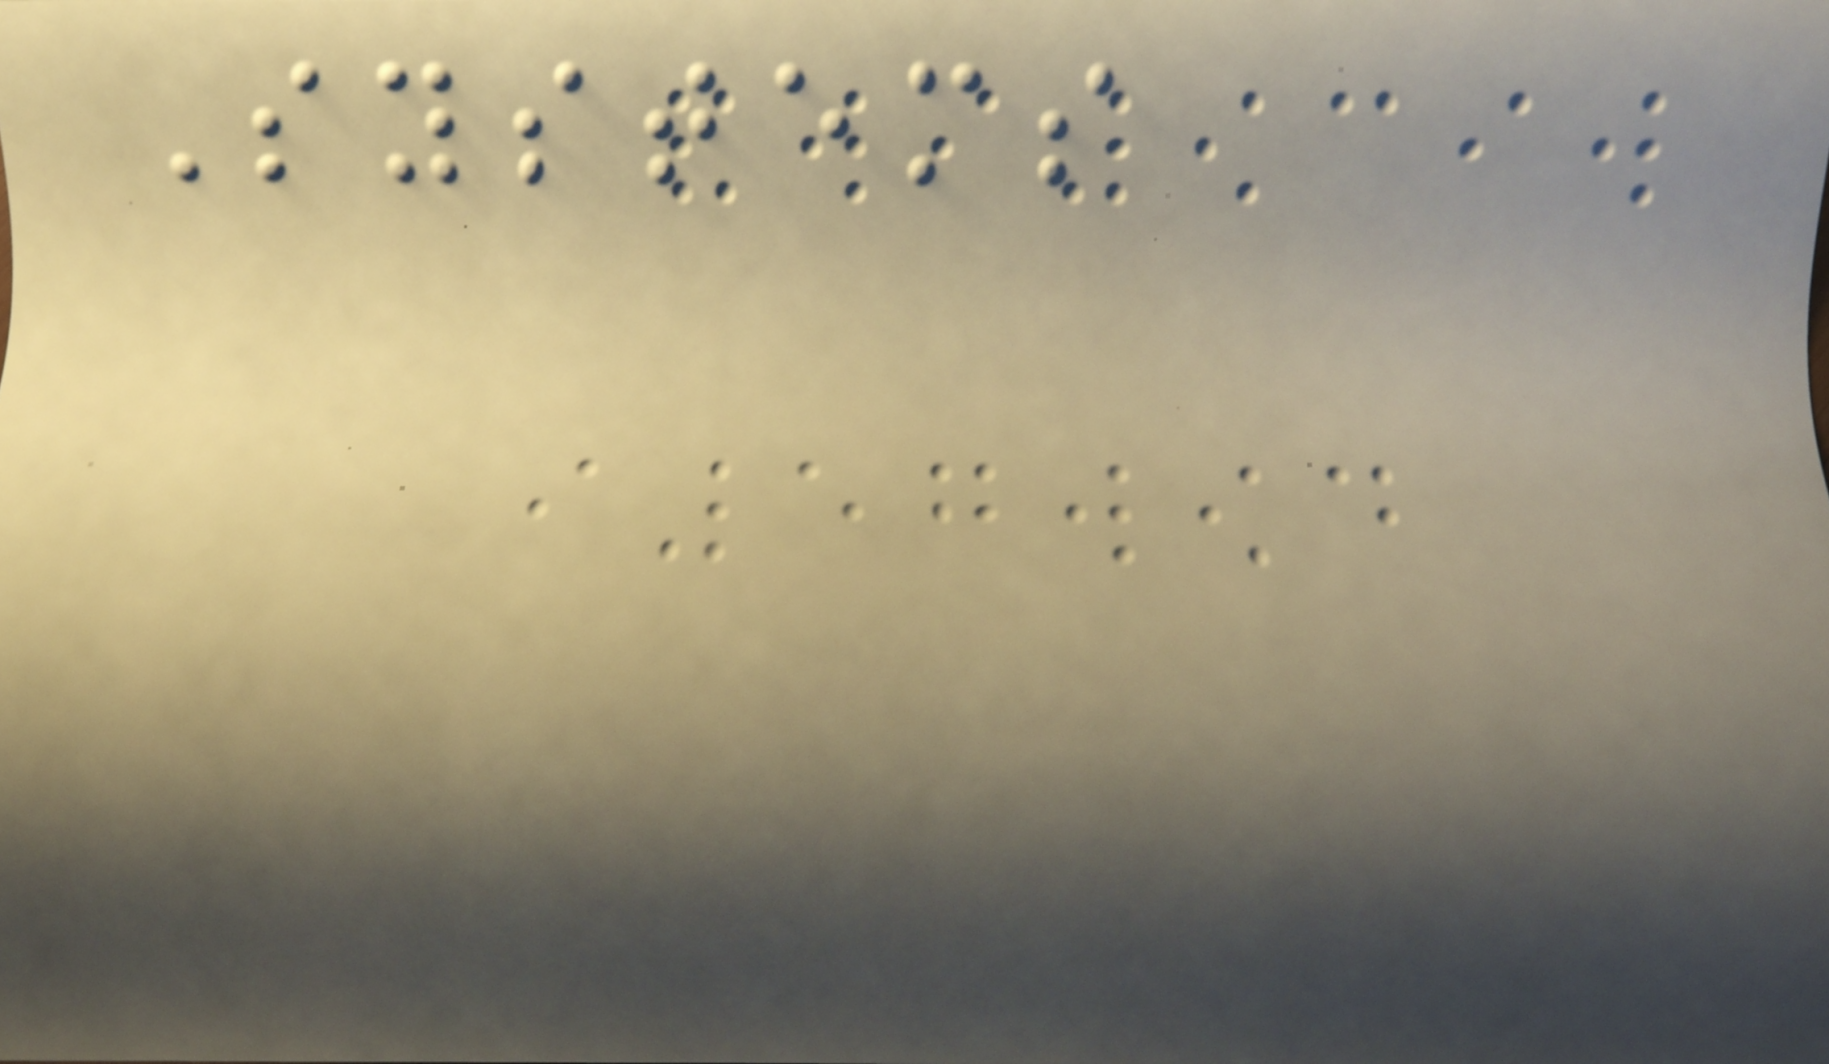Systems
